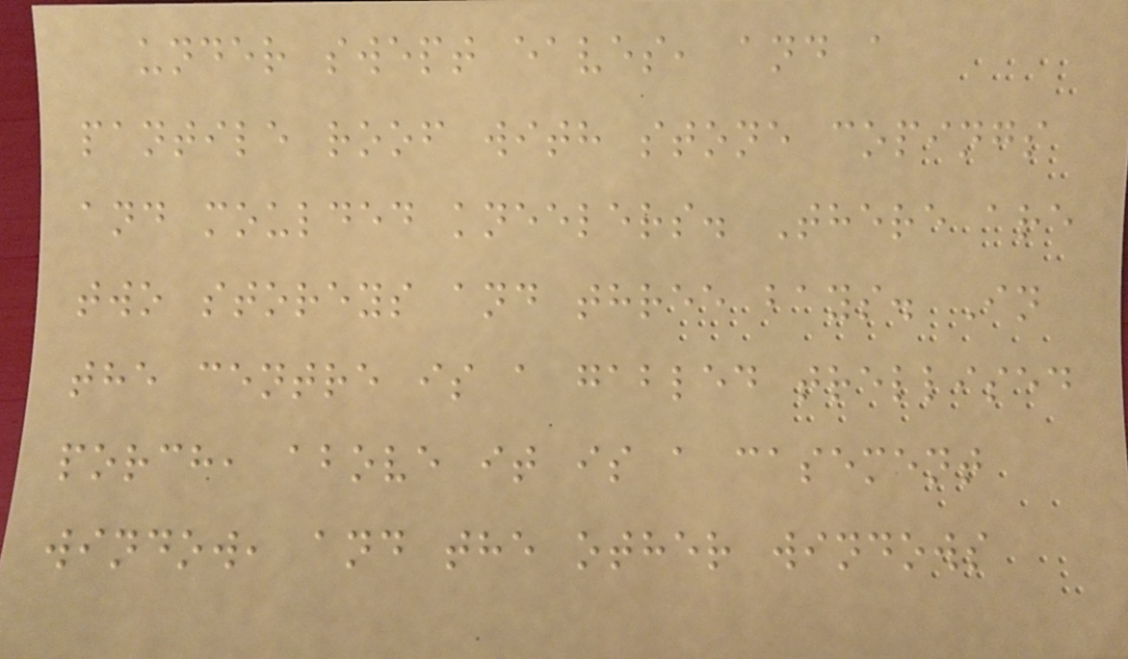under swept eaves, and a
pantile roof with stone copings
and moulded kneelers. There are
two storeys and three bays. In
the centre is a gabled trellised
porch, above it is a casement
window, and the other windows
